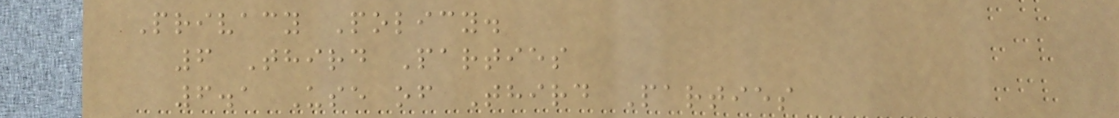Privacy Policy.
6 Third Parties
6.1 Use of Third Parties
